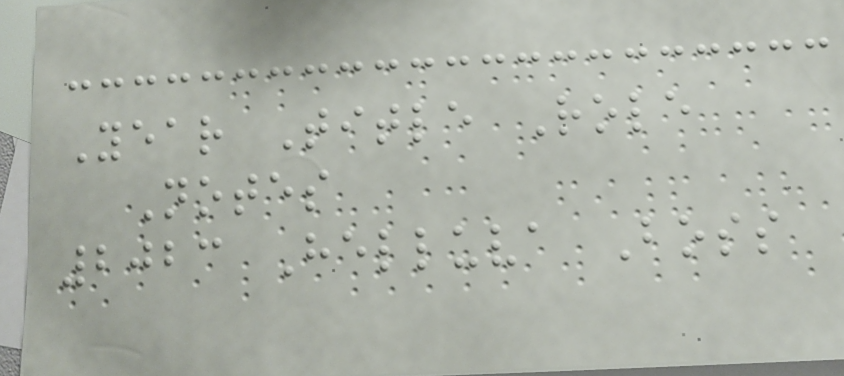Year Title Role
Notes
2023 Helluva Boss
